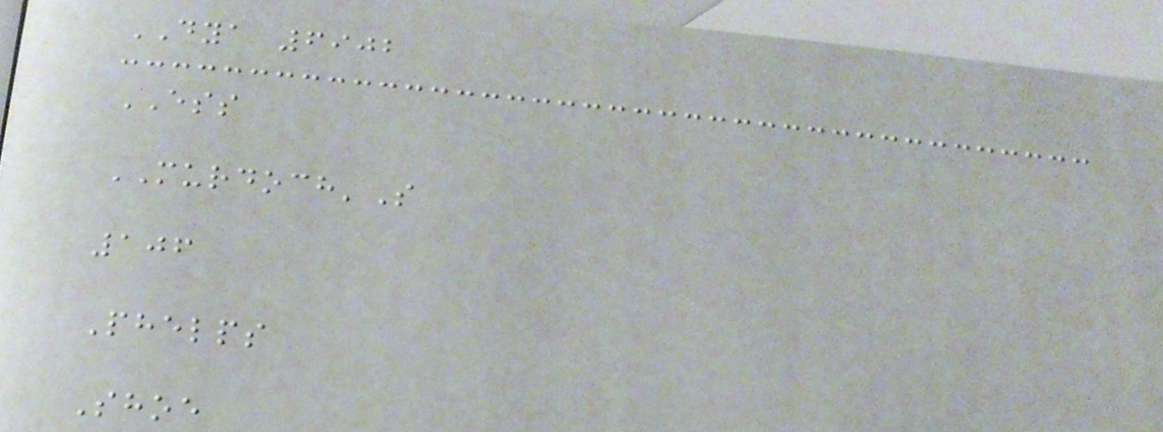DYA 6902
ESS
MURDOCH'S
106
Phelps
Shoe
